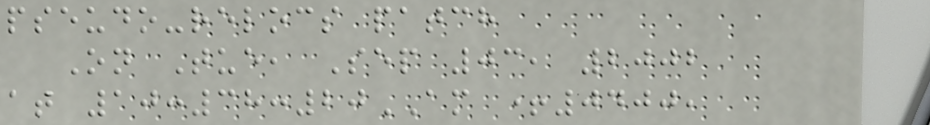pseudo-relocs patch
On Tue, Sep 03, 2002
at 10:38:20AM +0400,
